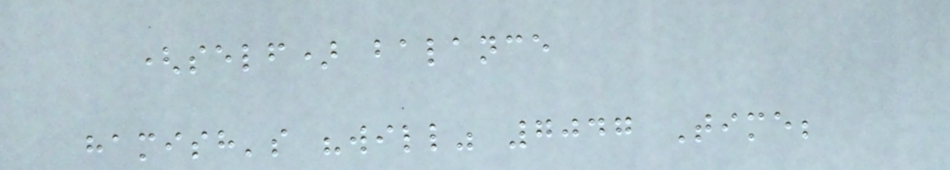(self) balance
hamish's "will" 7047 Time;
